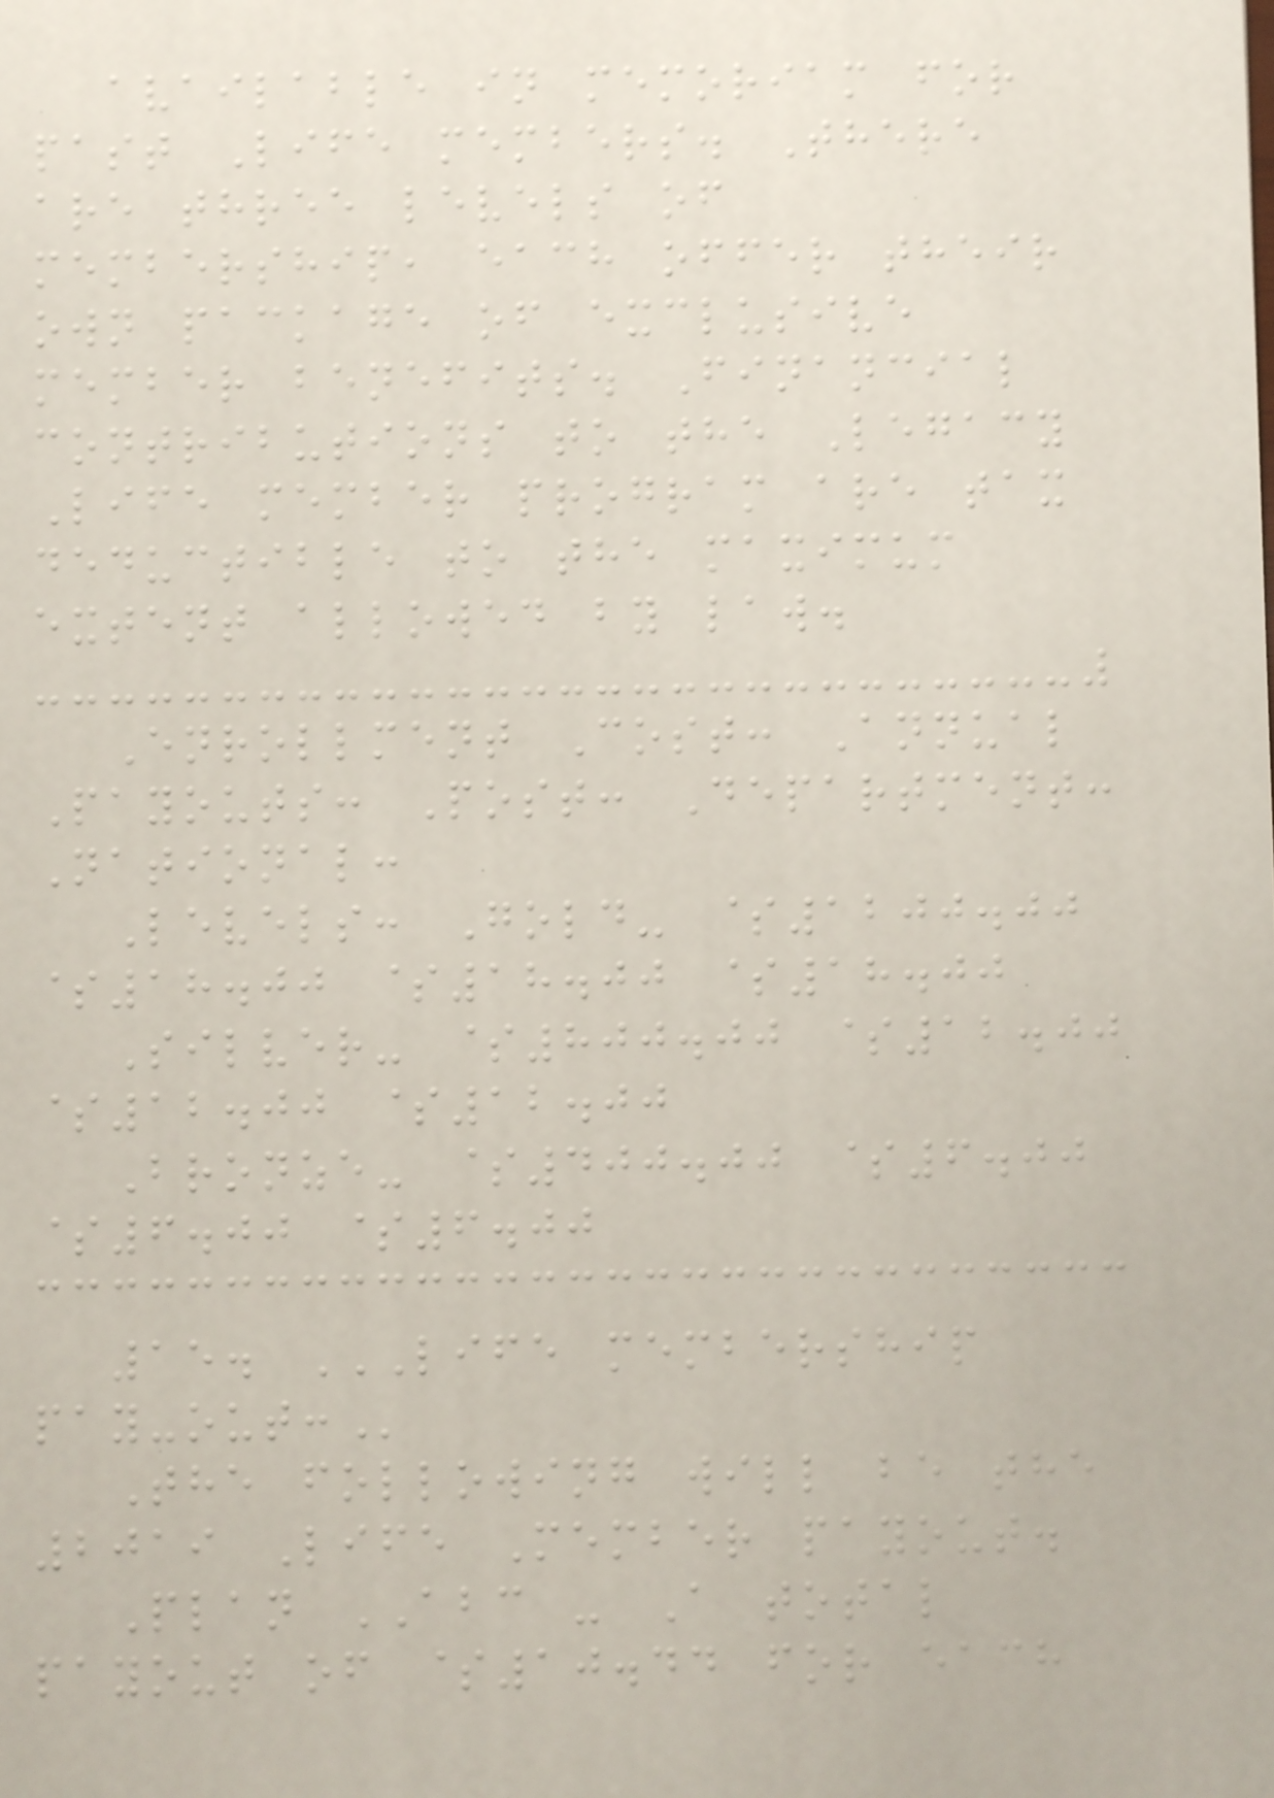available in memoriam for
past Life members. There
are three levels of
membership, each offer their
own package of exclusive
member benefits. Financial
contributions to the Legacy
Life member program are tax
deductible to the maximum
extent allowed by law.
Enrollment Cost: Annual
Payouts: Post: Department:
National:
Levels: Gold- $1200.00
$18.00 $18.00 $18.00
Silver- $800.00 $12.00
$12.00 $12.00
Bronze- $400.00 $6.00
$6.00 $6.00
15. LIFE MEMBERSHIP
PAY-OUT:
The following will be the
2019 Life Member payout.
Plan ABC - A total
payout of $10.44 for each
